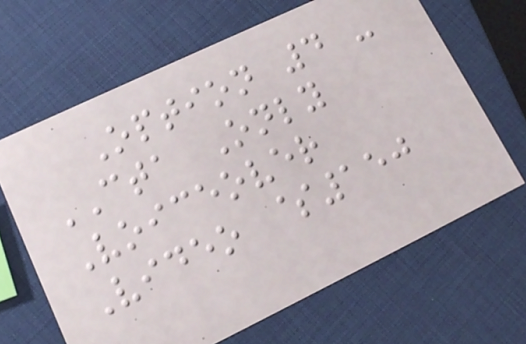Option 4 -
CTA Only
Voiceover
Video $150
